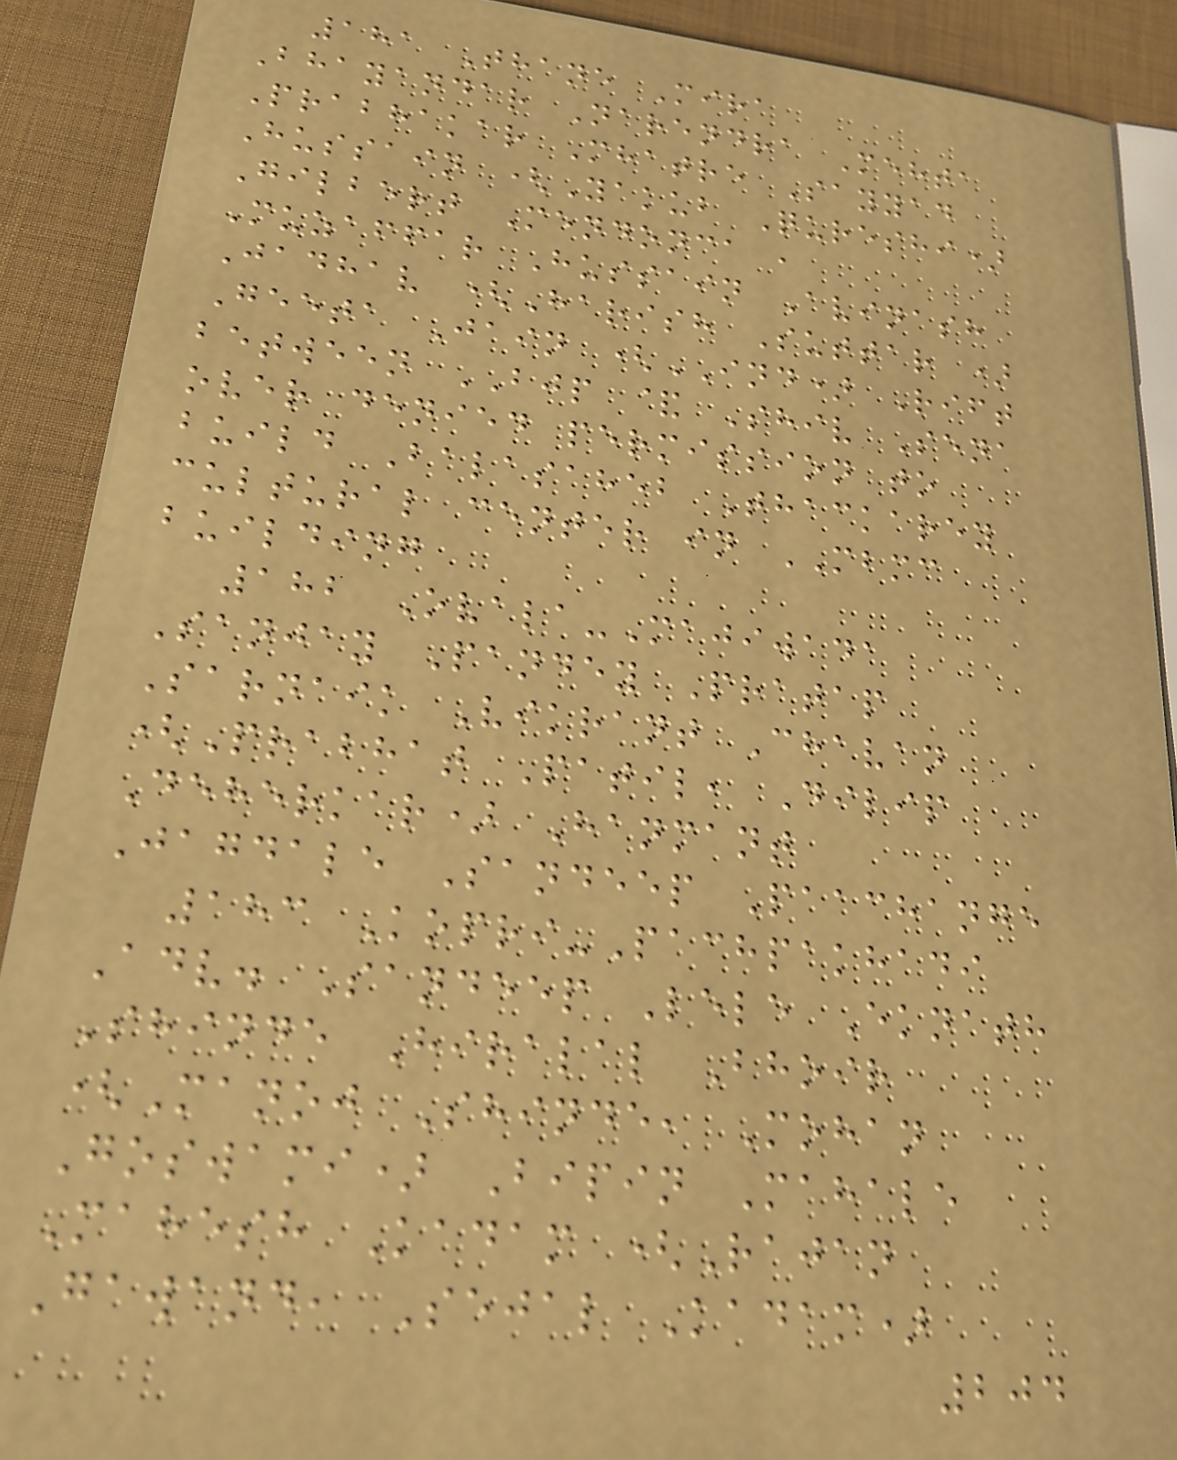181 Thane Mira
Bhayandar Narendra Mehta
Prabhakar Mhatre Sayyad
Hussain (Yakub Qureshi)
Gilbert Mendonca ,
Muzaffar Hussain Avinash
Jadhav (Harish Suttar )
Geeta Jain (IND) Rift
between BJP & Shiv Sena
over denied permission to
build Balasaheb Thackarey
cultural center in MBMC
building
182 Ovala-Majiwada
Sanjay Pandey Pratap
Sarnaik Vikrant Chavan
(Prabhat Patil, Dilip
Deherkar) Hanmant
Jagdale Sandeep Paachange
183 Kopri-Pachpakhadi
Adv. Sandeep Lele Eknath
Shinde Hiralal Bhoir
(Manoj Shinde, Mohan
Goswami) Bipin Mahale
Mahesh Kadam (Rajan
Gawand, Sejal Kadam)
204
